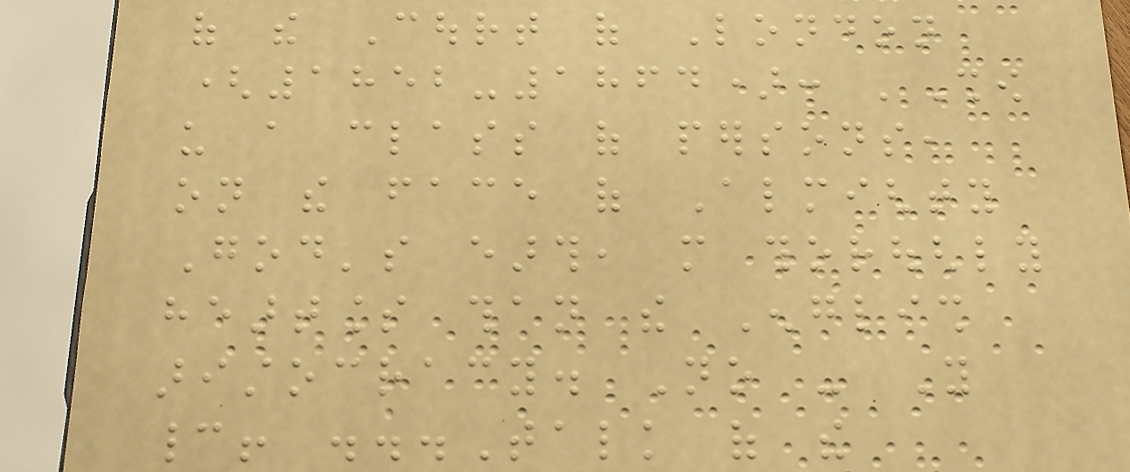of the Court of London
(1852-1864): 'Show
us a class of persons,
on the face of Almighty
God's earth, more thoroughly
heartless than the English
aristocracy. No - You
cannot! ...Talk of the
